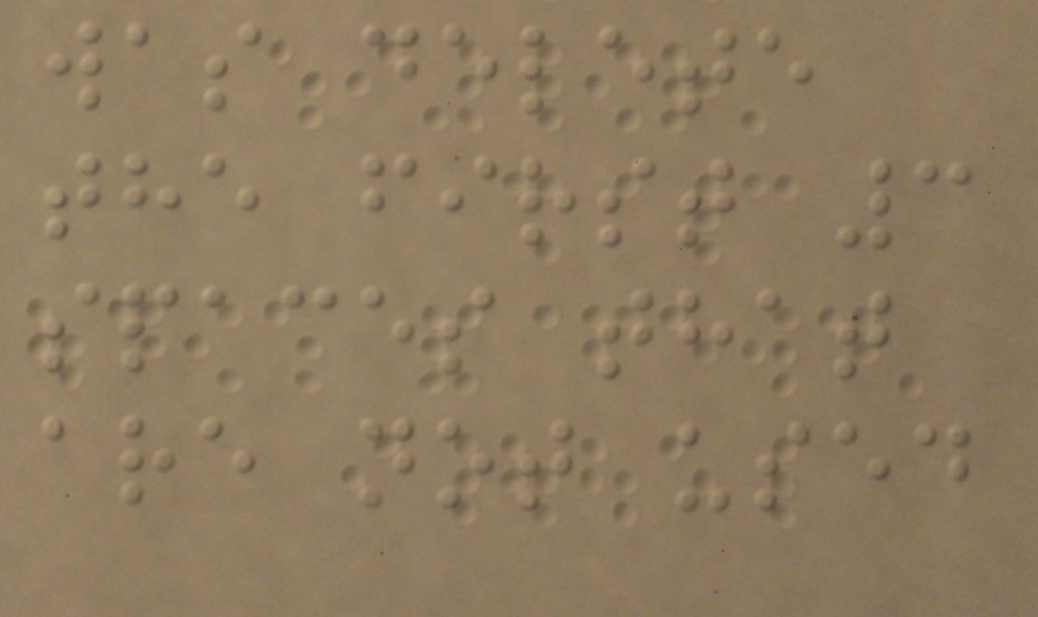was delete
the first 3
spaces that
are not used
